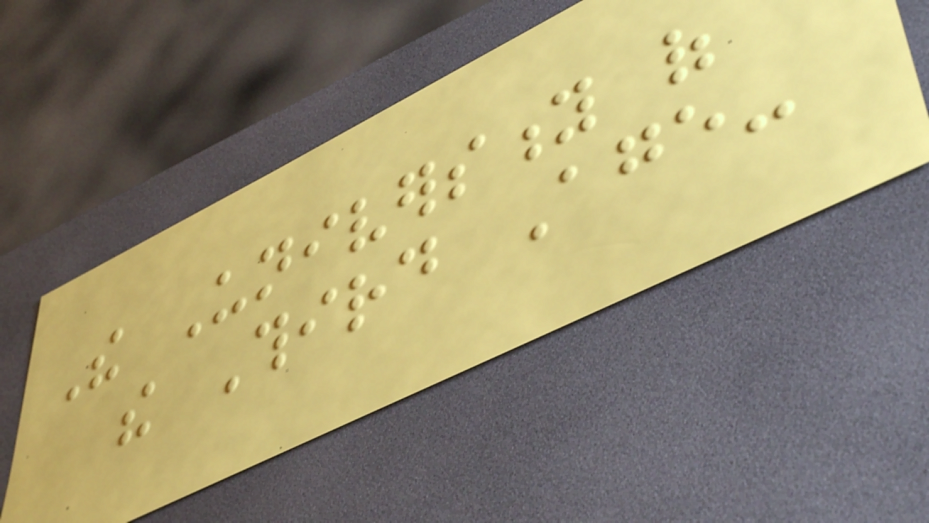The University of
the Third Age-
